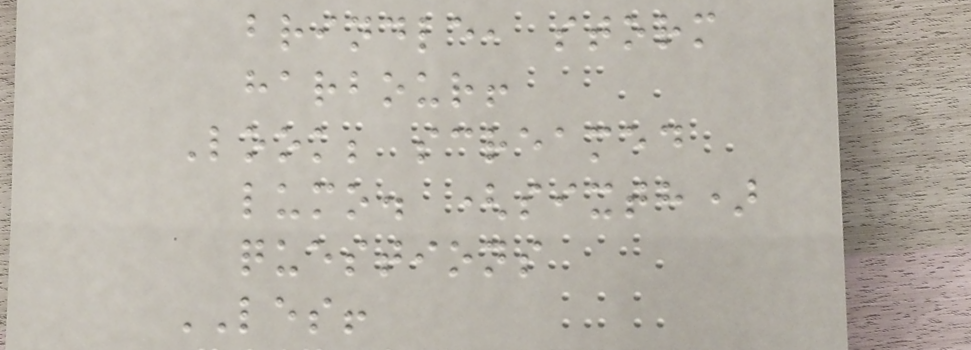brindle, storm
harbour!
Look; screamed
lumo. (sixth)
questions
LES!
